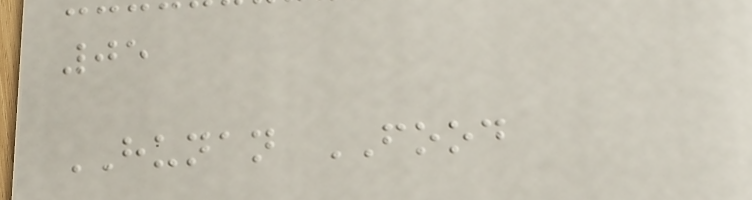05
HUNAN FOOD
